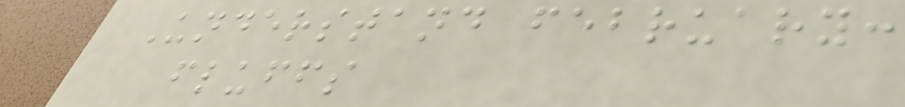Understand february:
fluffs
